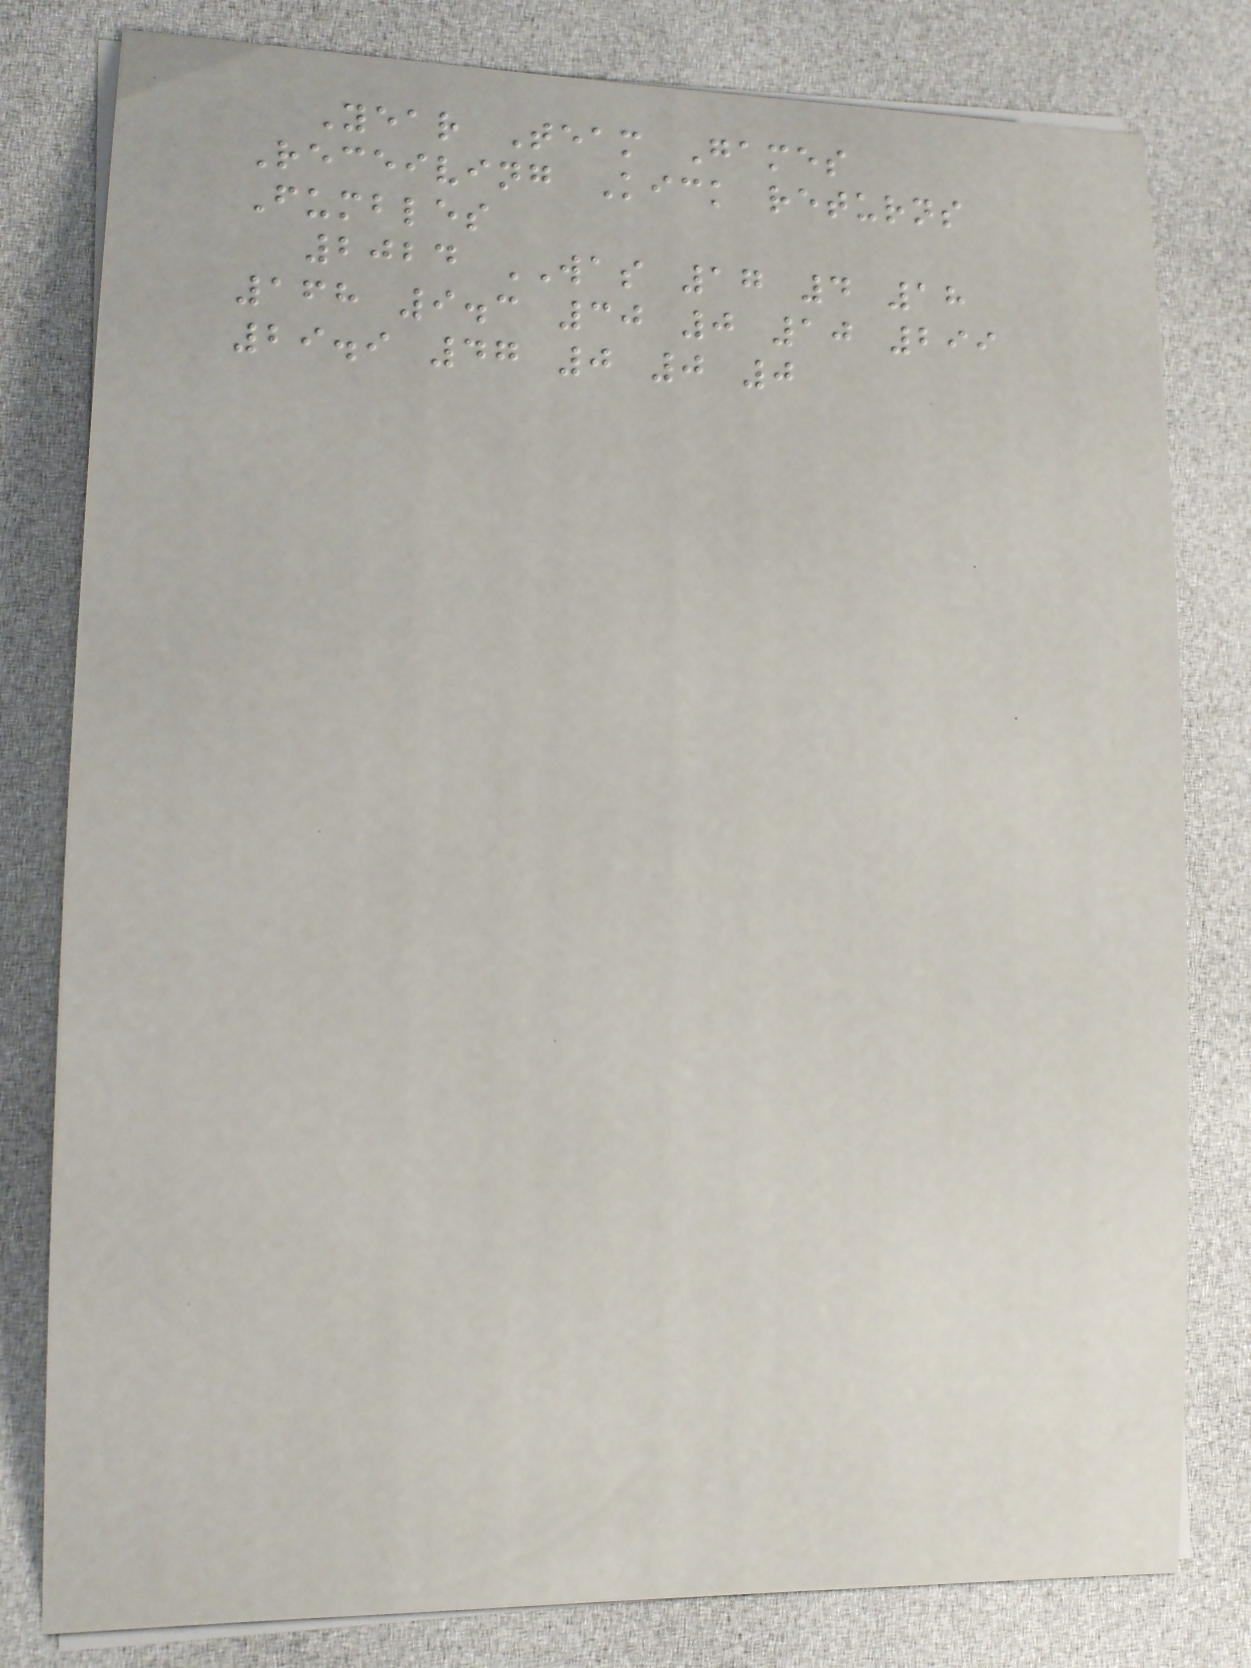Year Team Games
Receiving Kick returns
Fumbles
2024 WAS 17 4 18
168 9.3 30 0 10 299
29.9 47 0 0 0
